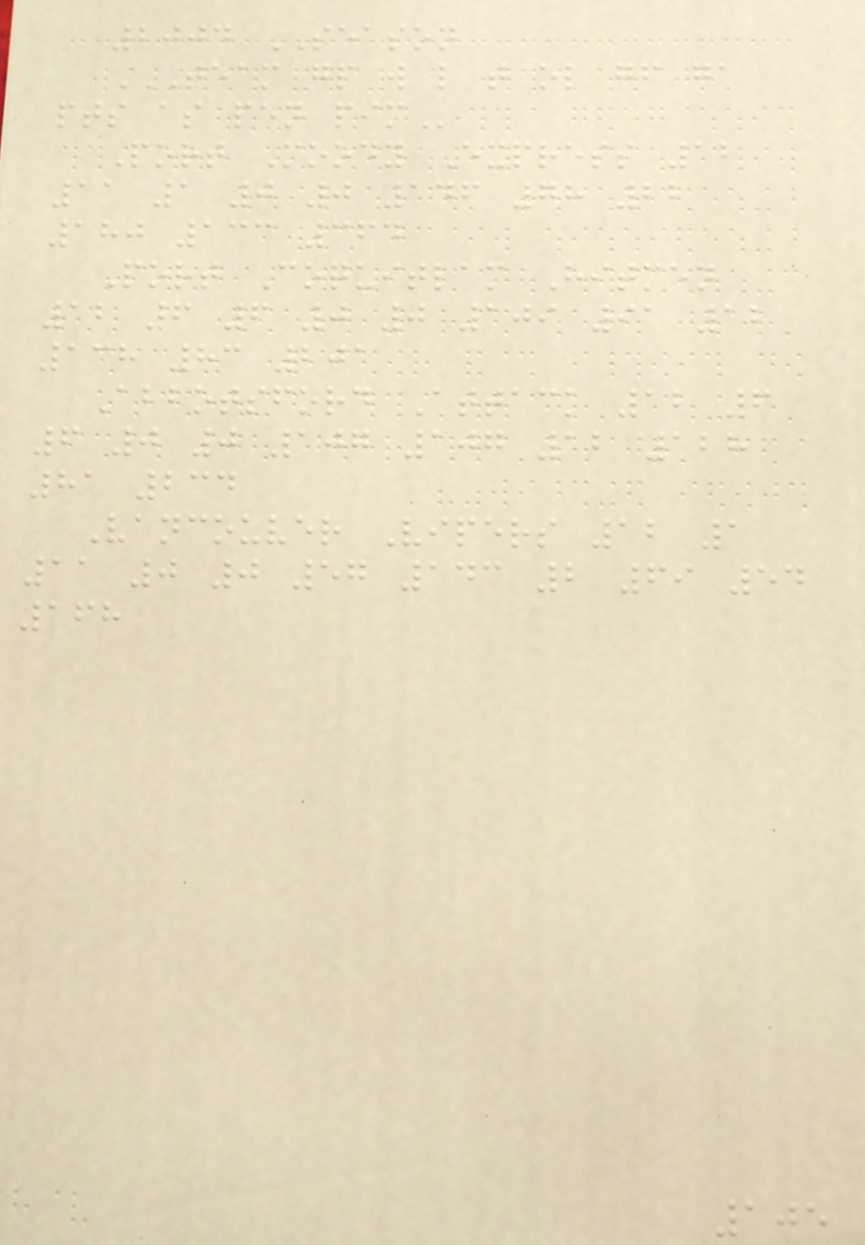2004 SEASON
TEAM GP W L T OL GF GA
PTS AS PEN PIM
Port Moody Express 12
11 1 0 0 146 78 22
180 133 364
Port Coquitlam Hitmen
12 6 6 0 0 109 91 12
138 83 201
Abbotsford Attack 12 6
6 0 0 107 107 12 128
81 234
Vancouver Vipers 12 1
11 0 0 57 143 2 69 54
168
105
